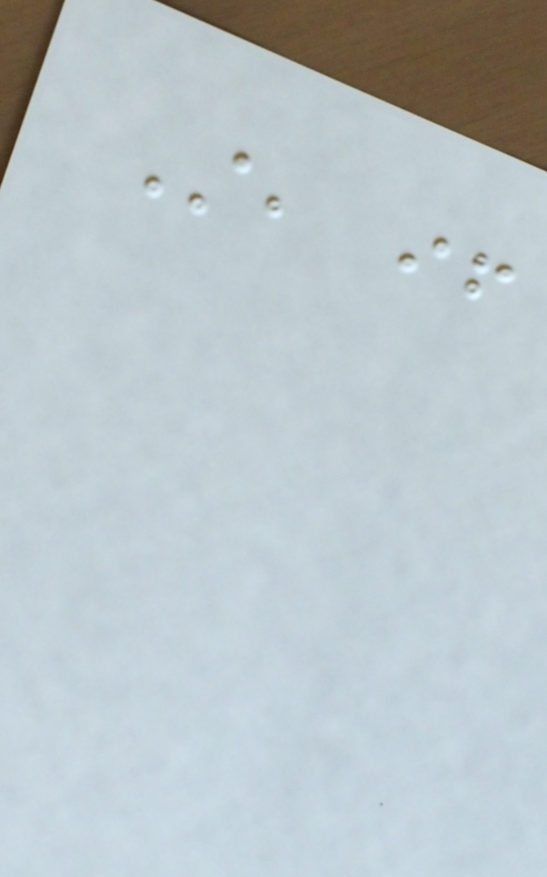Still, if
